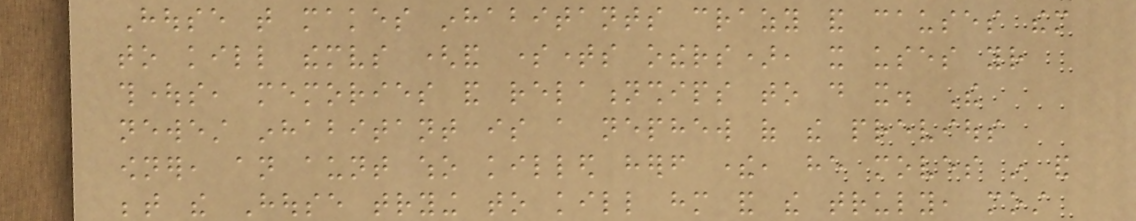House that makes inhabitants crazy and causes them
to kill themselves (and sometimes others), it uses your
thoughts, memories and relationships to do it. The
newest inhabitant is a nephew of the previous
owner, an aunt who killed herself there, he moves in and
between the House trying to kill him and the truly, most
